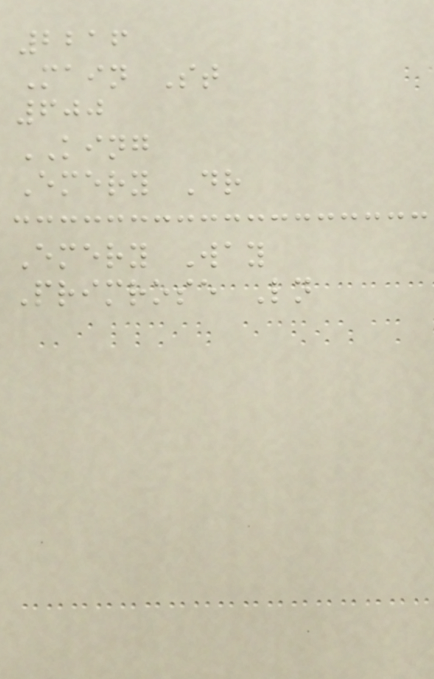2216
Main St
600
KING
Emery Dr
Emery Way
Primrose Ln
